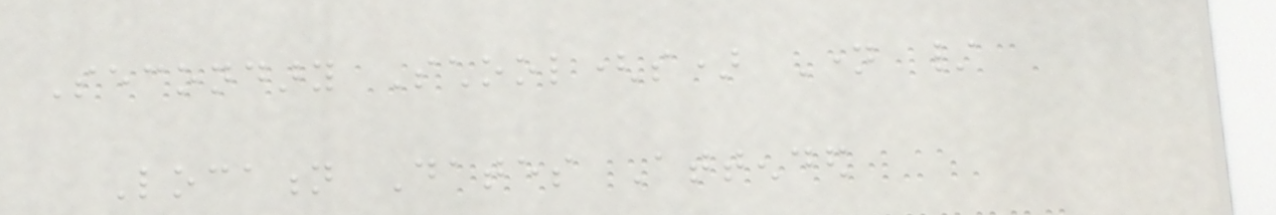Secondary School(s) Name /
Location Dates Attended
